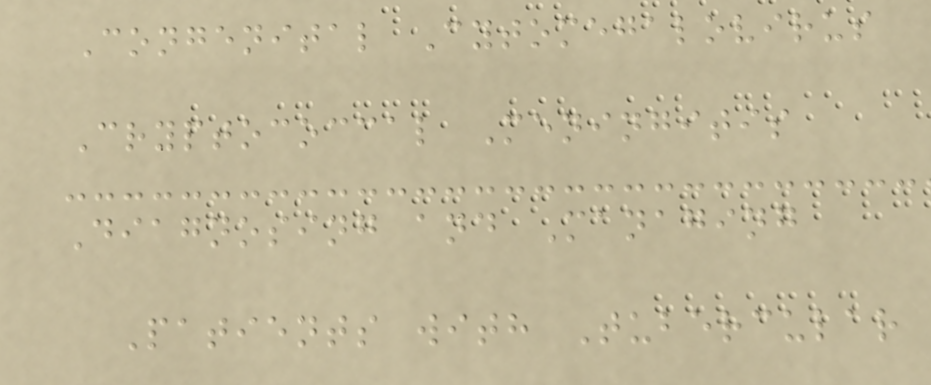Congenital Cytomegalovirus
Cryptococcal Meningitis
Diagnosing and Managing
Patients with Tubercular
